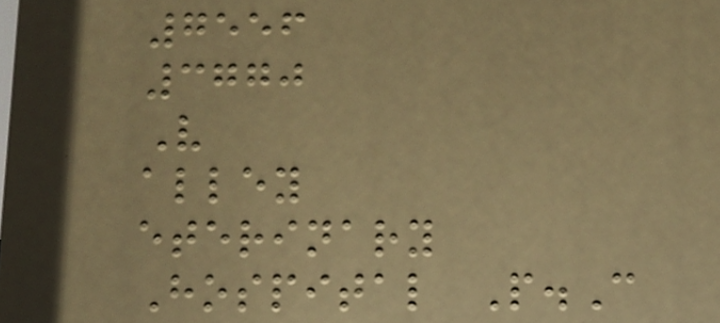7556
3770
V
alley
eterinary
Hospital P.C
